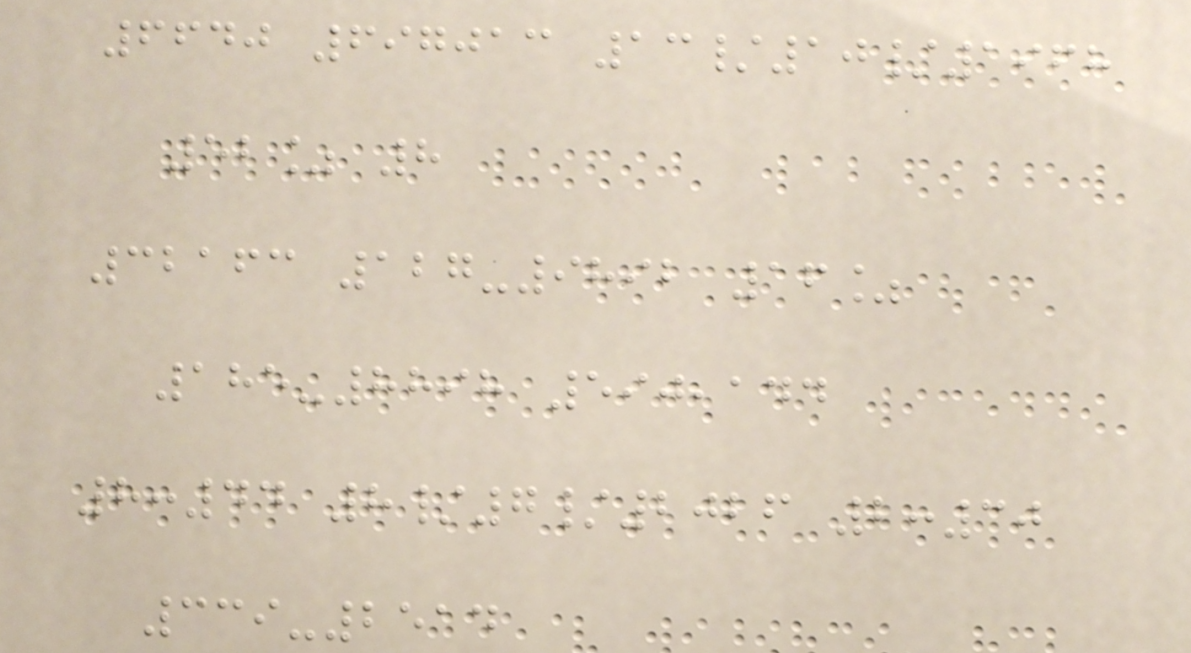6640 697013 13/10/1968
52% 8
32163 127-9892 16%
185-8898 590,144
8:44 8/7/2026 2:30
339-2514
